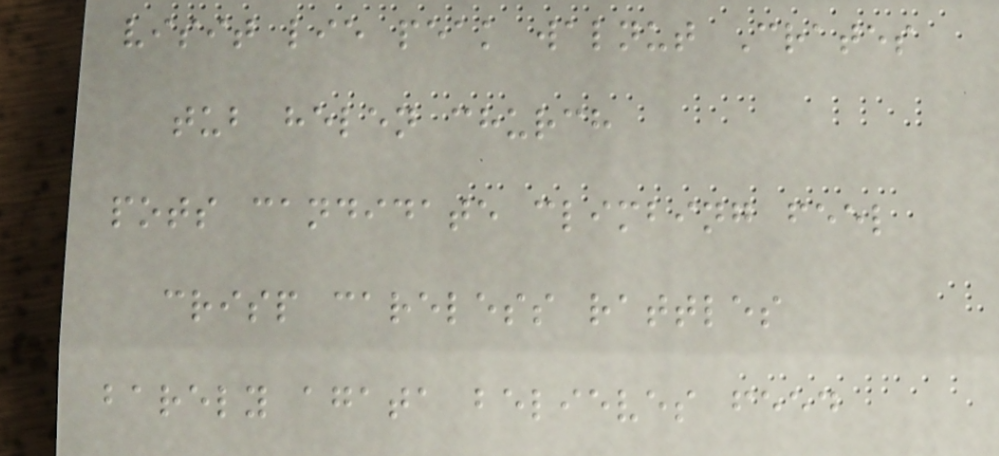visit lie peak walnut Crates
tub helen church
pots candidate climbing feel
crisp careless rattles
barely agata believes feed
